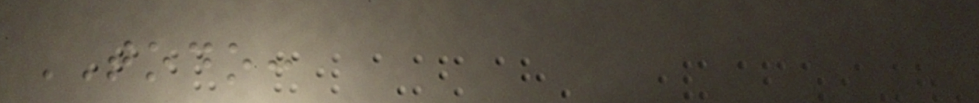TODO:
